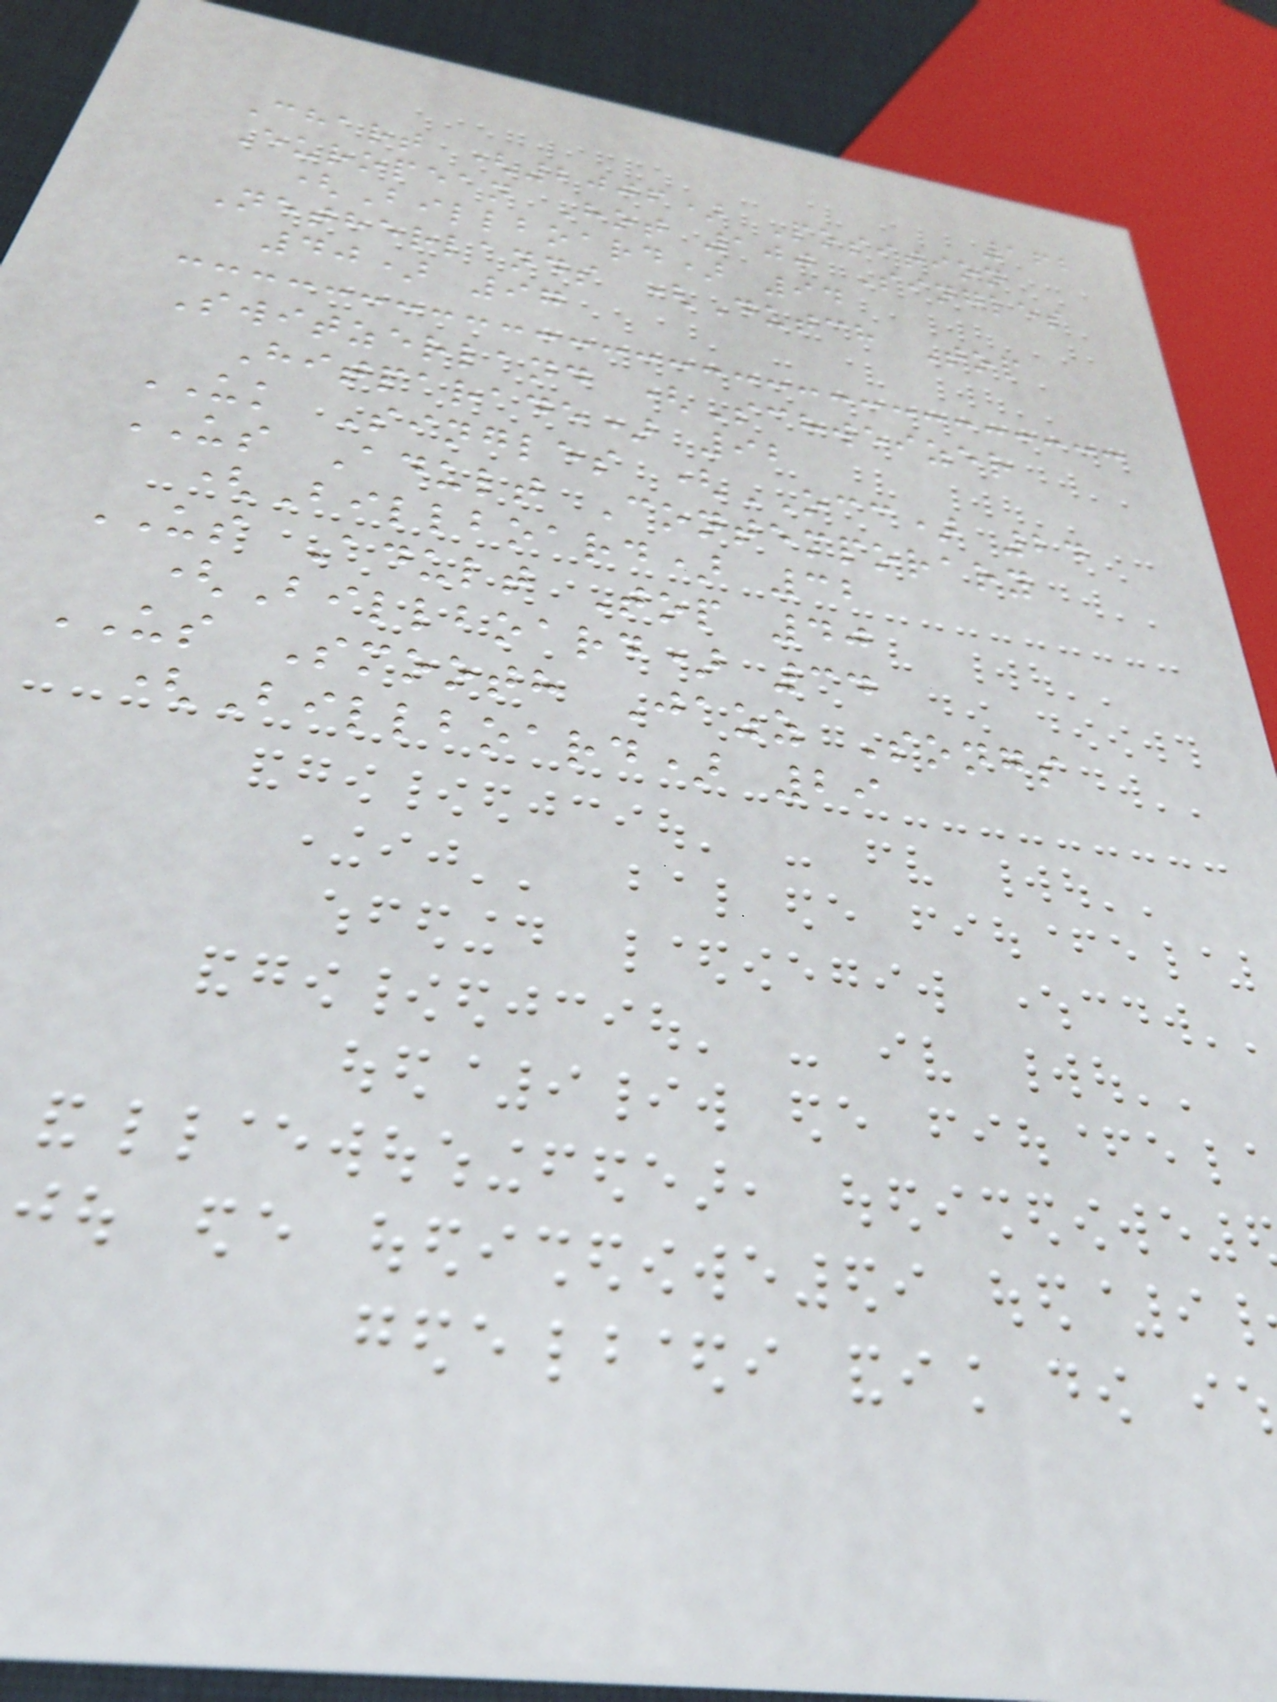162
Chart (2006) Position
European Hot 100 Singles
(Billboard) 94
Netherlands (Dutch Top
40) 97
Switzerland (Schweizer
Hitparade) 92
UK Singles (OCC) 24
US Adult Contemporary
(Billboard) 32
US Adult Top 40
(Billboard) 34
US Smooth Jazz Songs
(Billboard) 29
